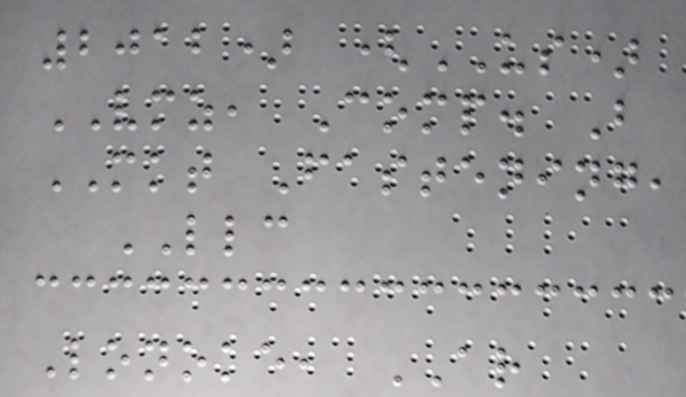2012) (US)
VMZ, Comp. B
MKT Fastening,
LLC
Lonoke, AR
